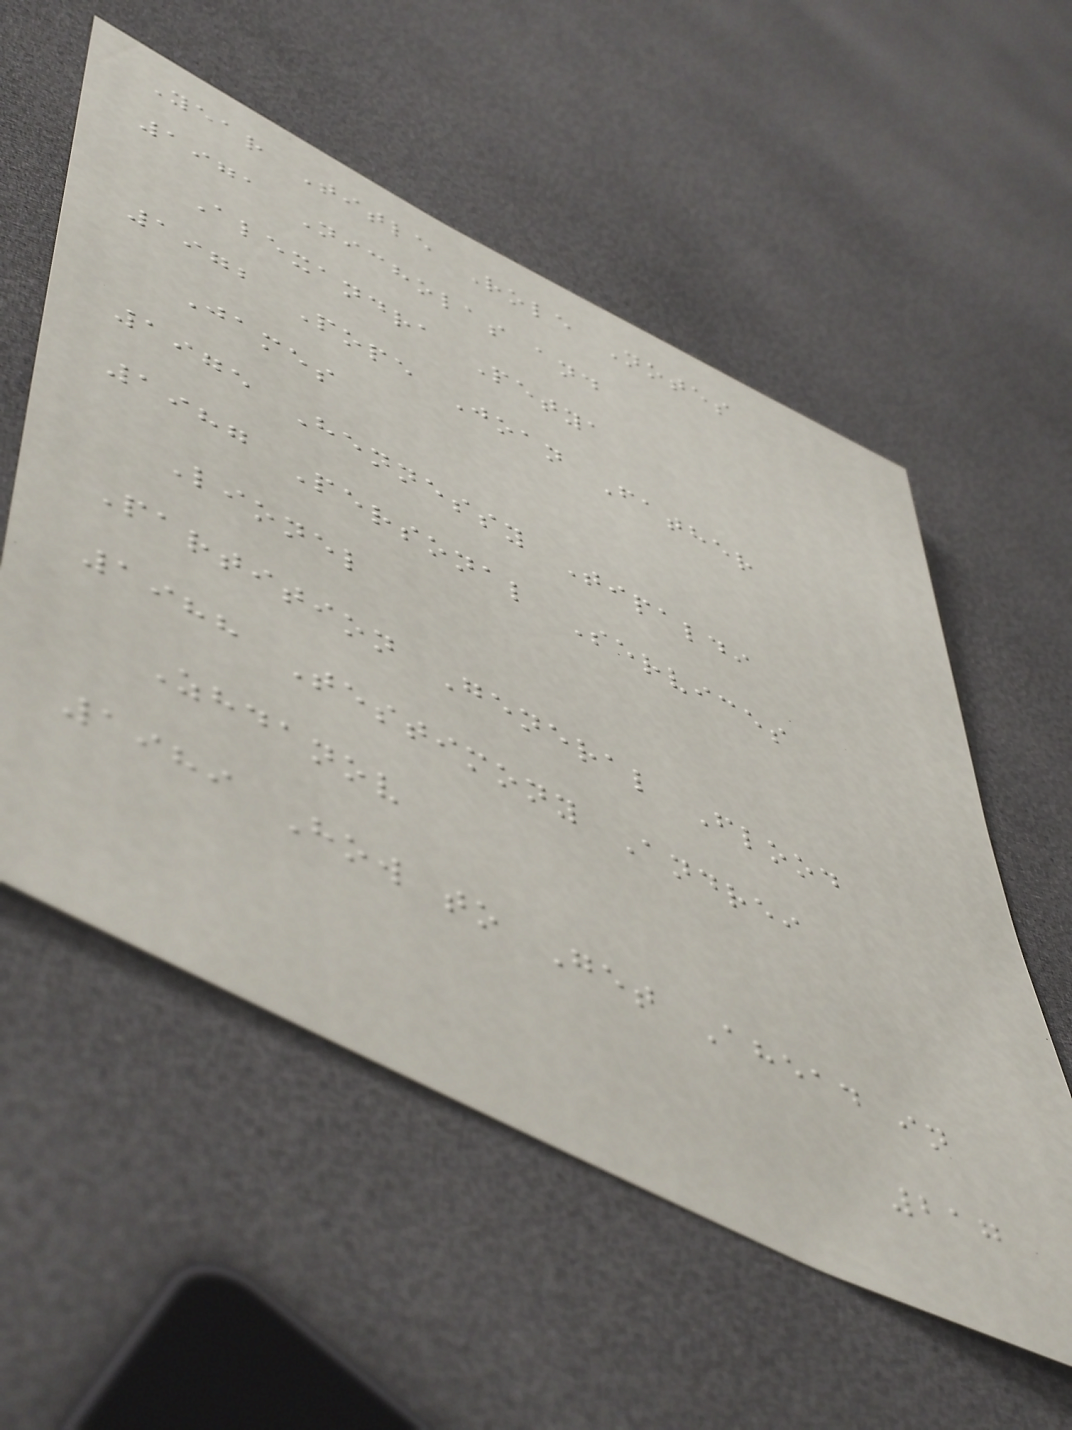Year Title Role Notes
1971 Nicholas and
Alexandra Petya
1972 Pope Joan Father
James
1975 Hennessy Tipaldi
1987 Personal Services
Lionel
Partition General Flood
1988 Testimony Andrei
Zhdanov
1989 How to Get Ahead in
217
